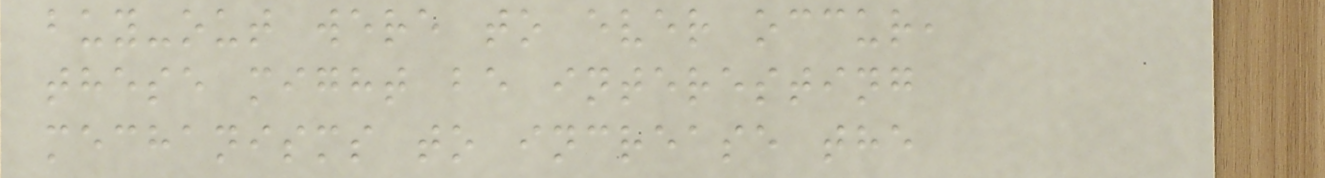buy-out were to ever occur,
these might be interesting
mechanisms to increase the
